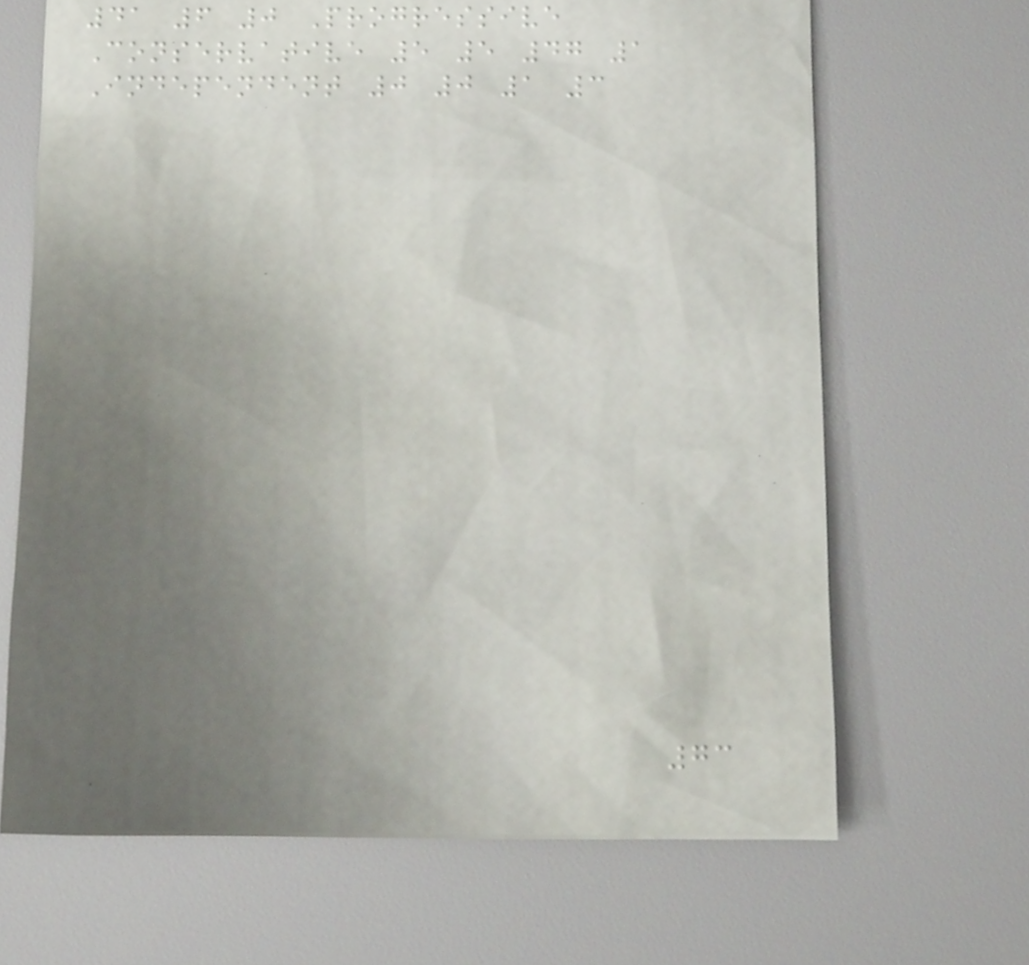41 6 0 Progressive
Conservative 5 5 47 1
Independent 0 0 1 3
73
